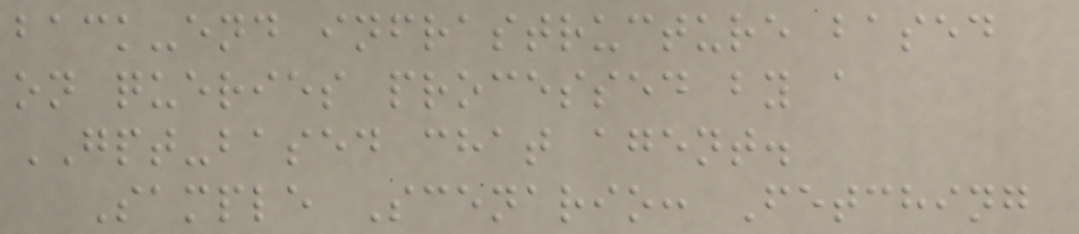back-end infrastructure based
on queries processed by a
GPT-based chat agent.
Sample Scenario: Fetching
